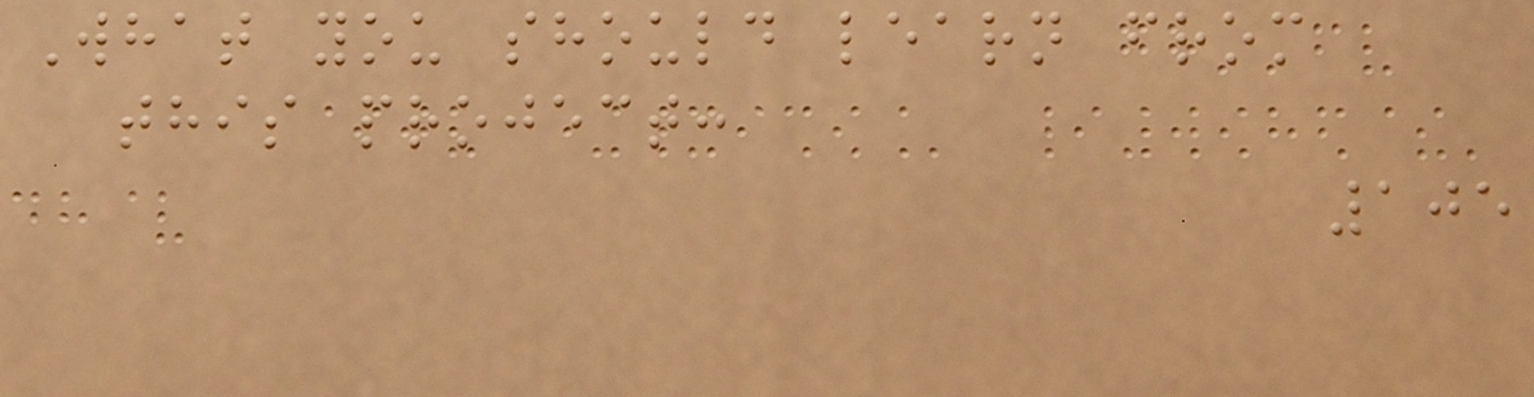What you should learn from
this project:
105
